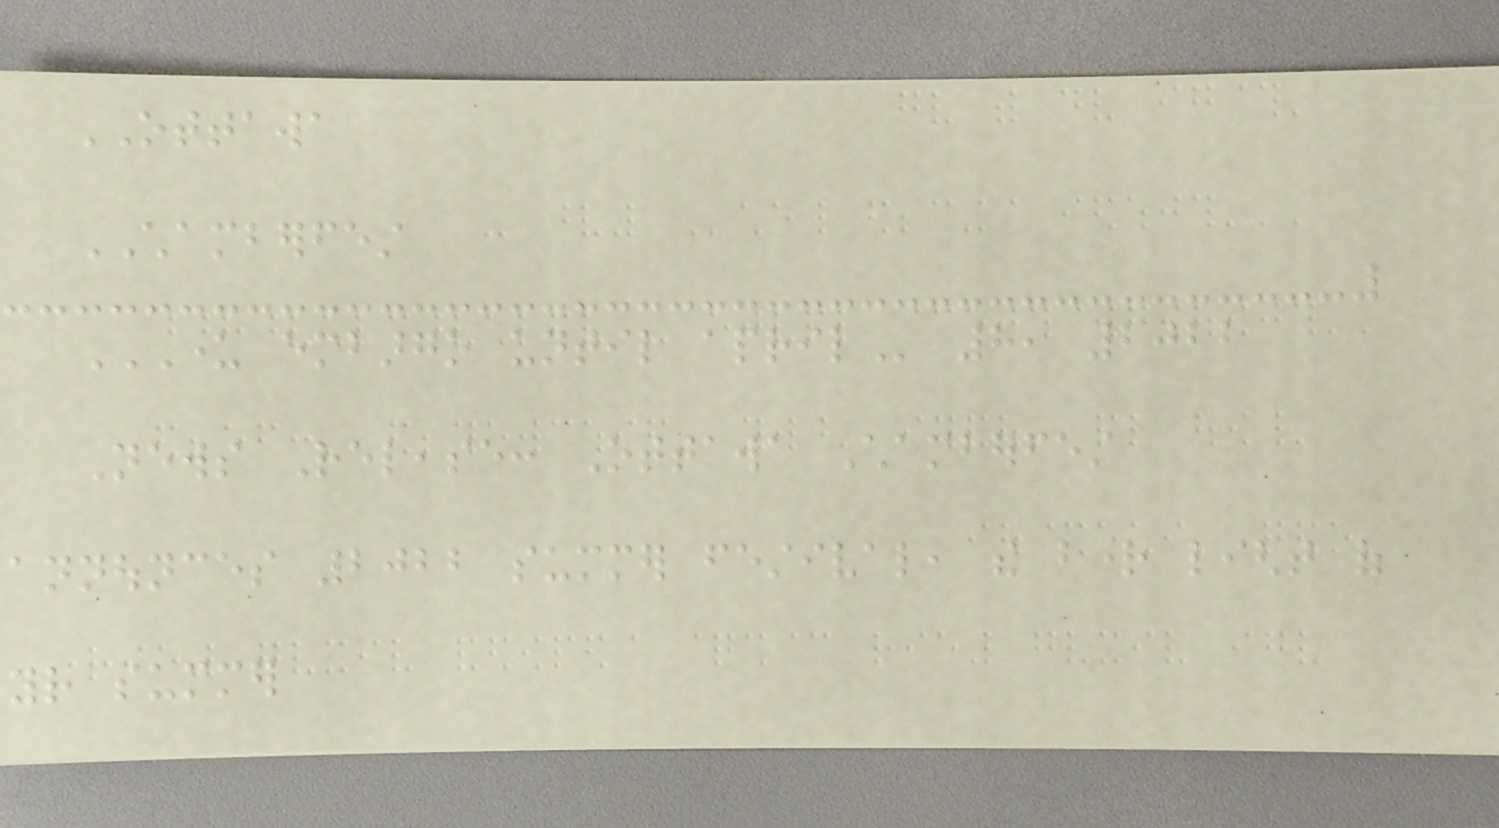OTTAWA
CHAMBERFEST
UNDER EMBARGO UNTIL APRIL 8, 2022
News Release: Ottawa Chamberfest
announces 2022 summer festival, the bright light of
your summer
